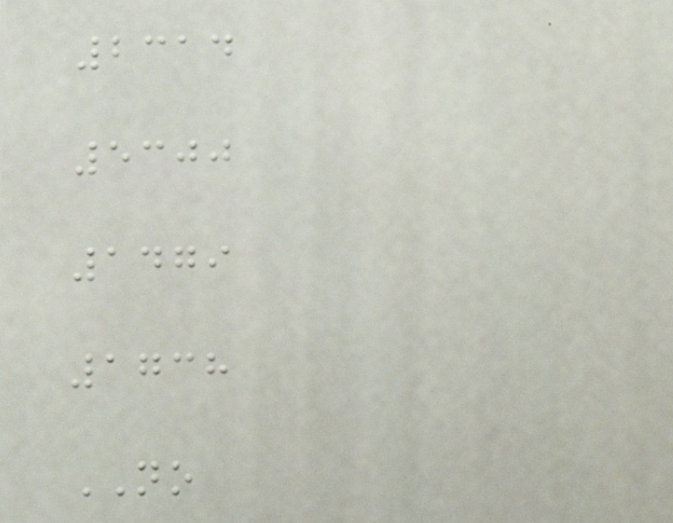2314
5300
1479
1738
NO
